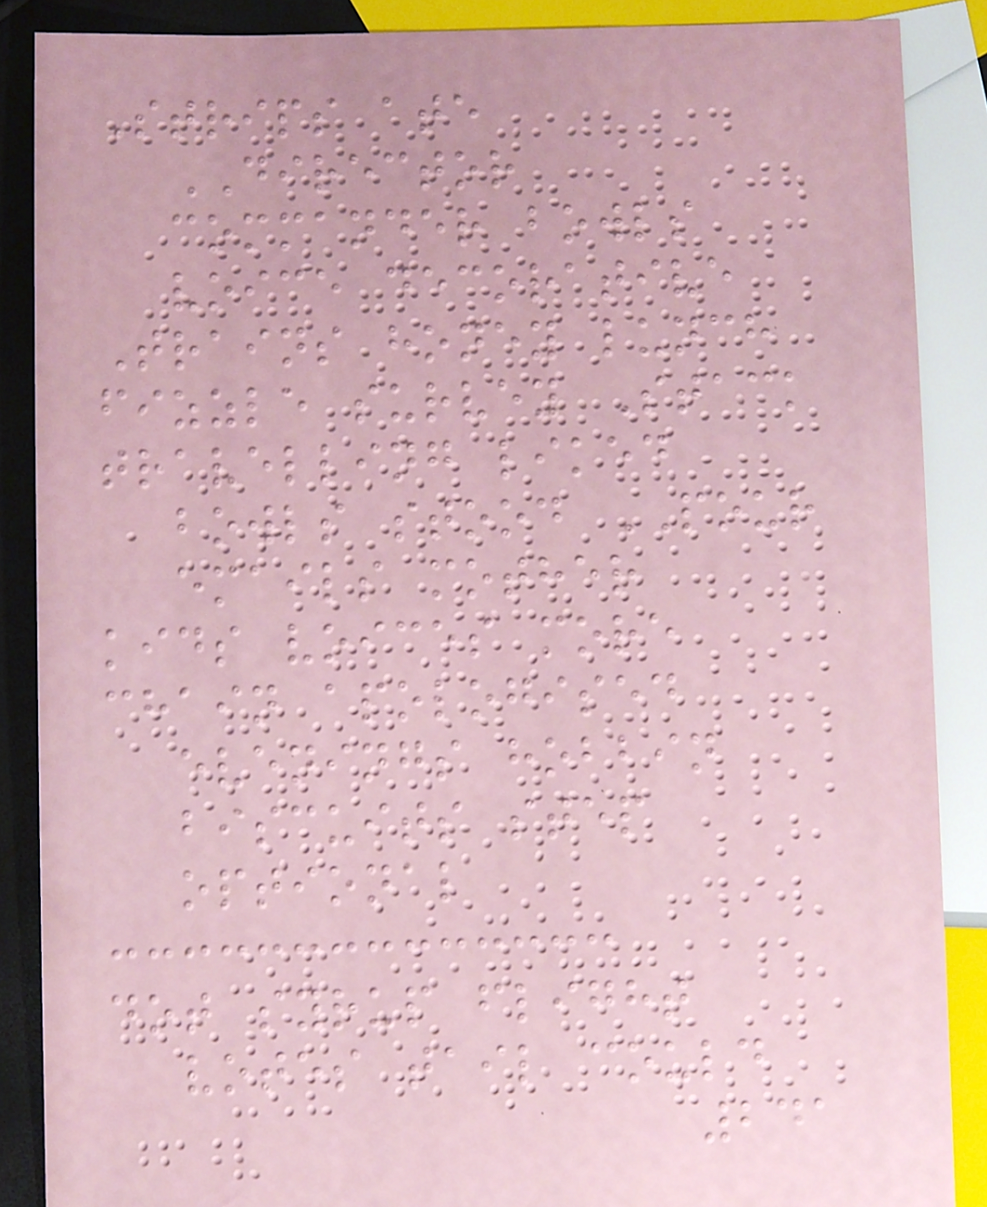Strips ate
DIRECTOR
commander bowls
voice decorative
Trains honey lunch
fizzle survey Stack
travelling liked
bowls stood POUR
emails mother
kids voices more
chain apologised
evenings hobbin
biscuits step
optional
dot syrup flight
votes tail could
241
